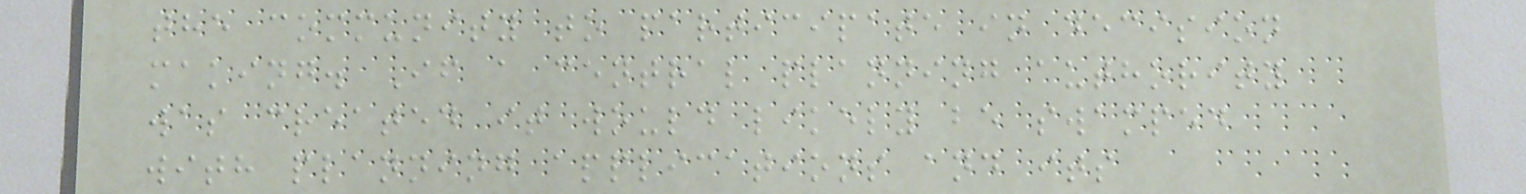the community to participate in decision
making. If a central planning authority
was created it would likely be swamped
with planning applications and its
